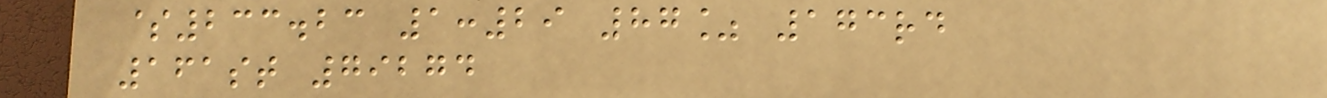$233.23 1:29 87% 173rd
161st 79274
